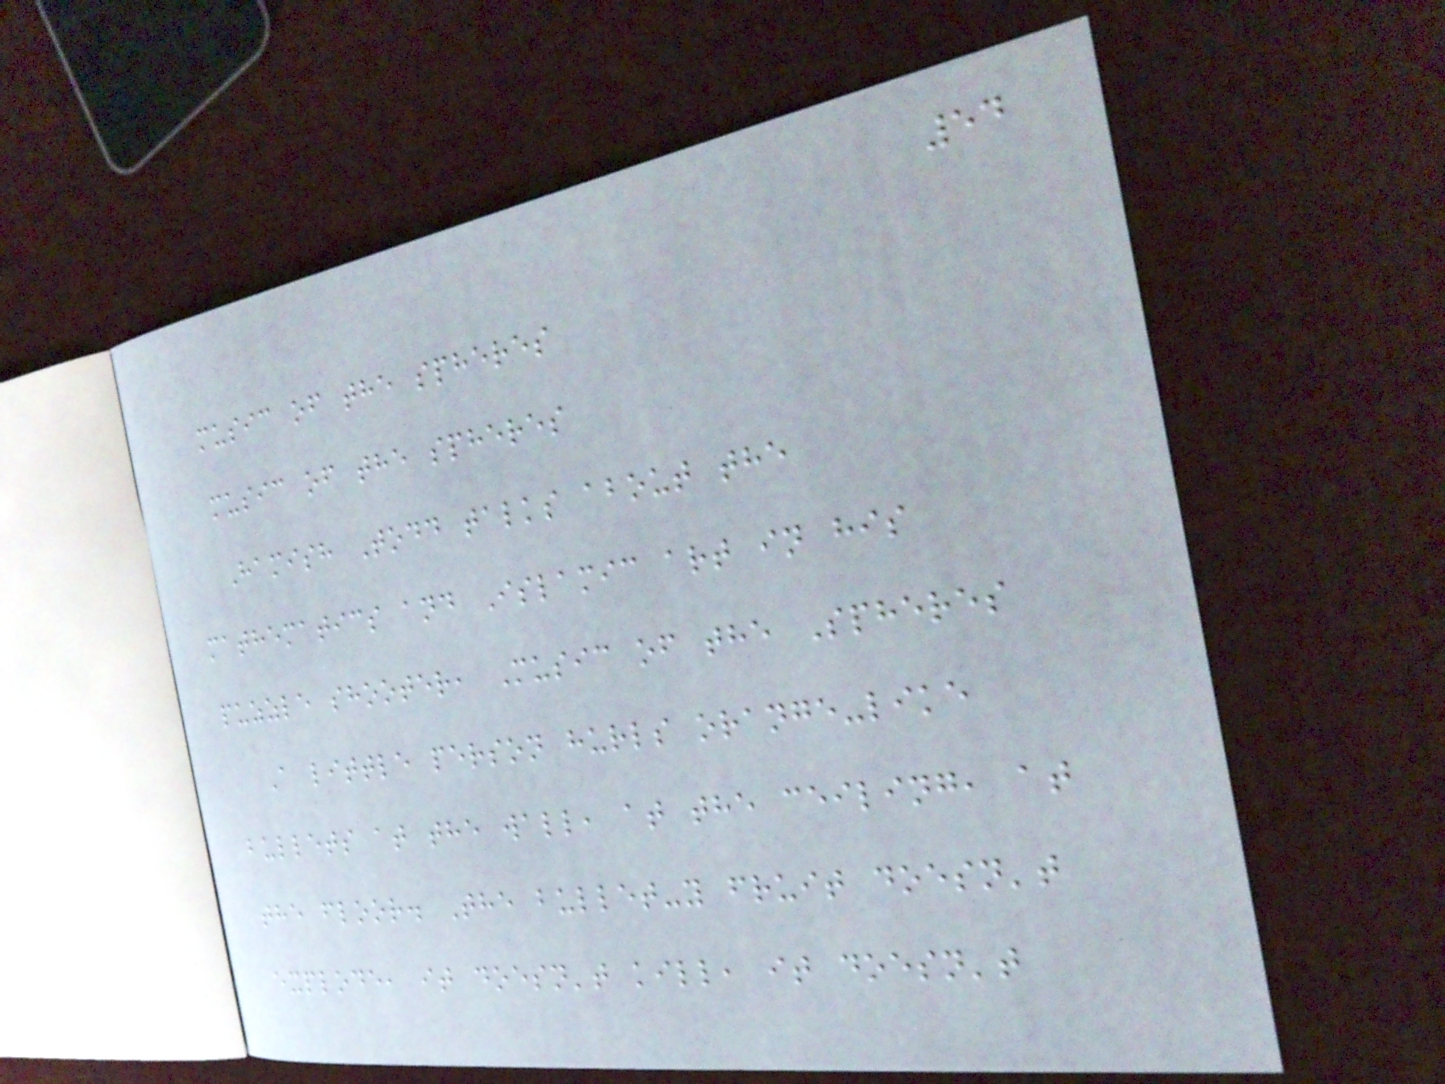54
music of the spheres
music of the spheres
Hamish Todd talks about the
mathematics and Islamic art in his
puzzle shooter, Music of the Spheres
A little person hurls orange-like
bullets at the wall, at the ceiling, at
the floor. The bullet-y fruit doesn't
explode, it doesn't kill, it doesn't
